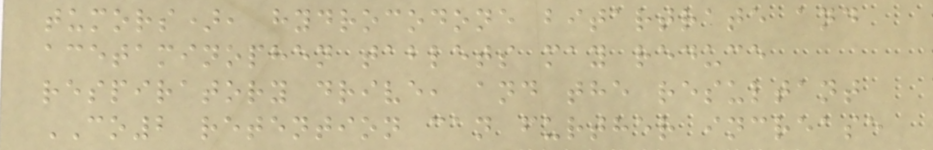tumors), hydrocodone bitartrate and
acetaminophen tablets may reduce
respiratory drive, and the resultant
CO2 retention can further increase
